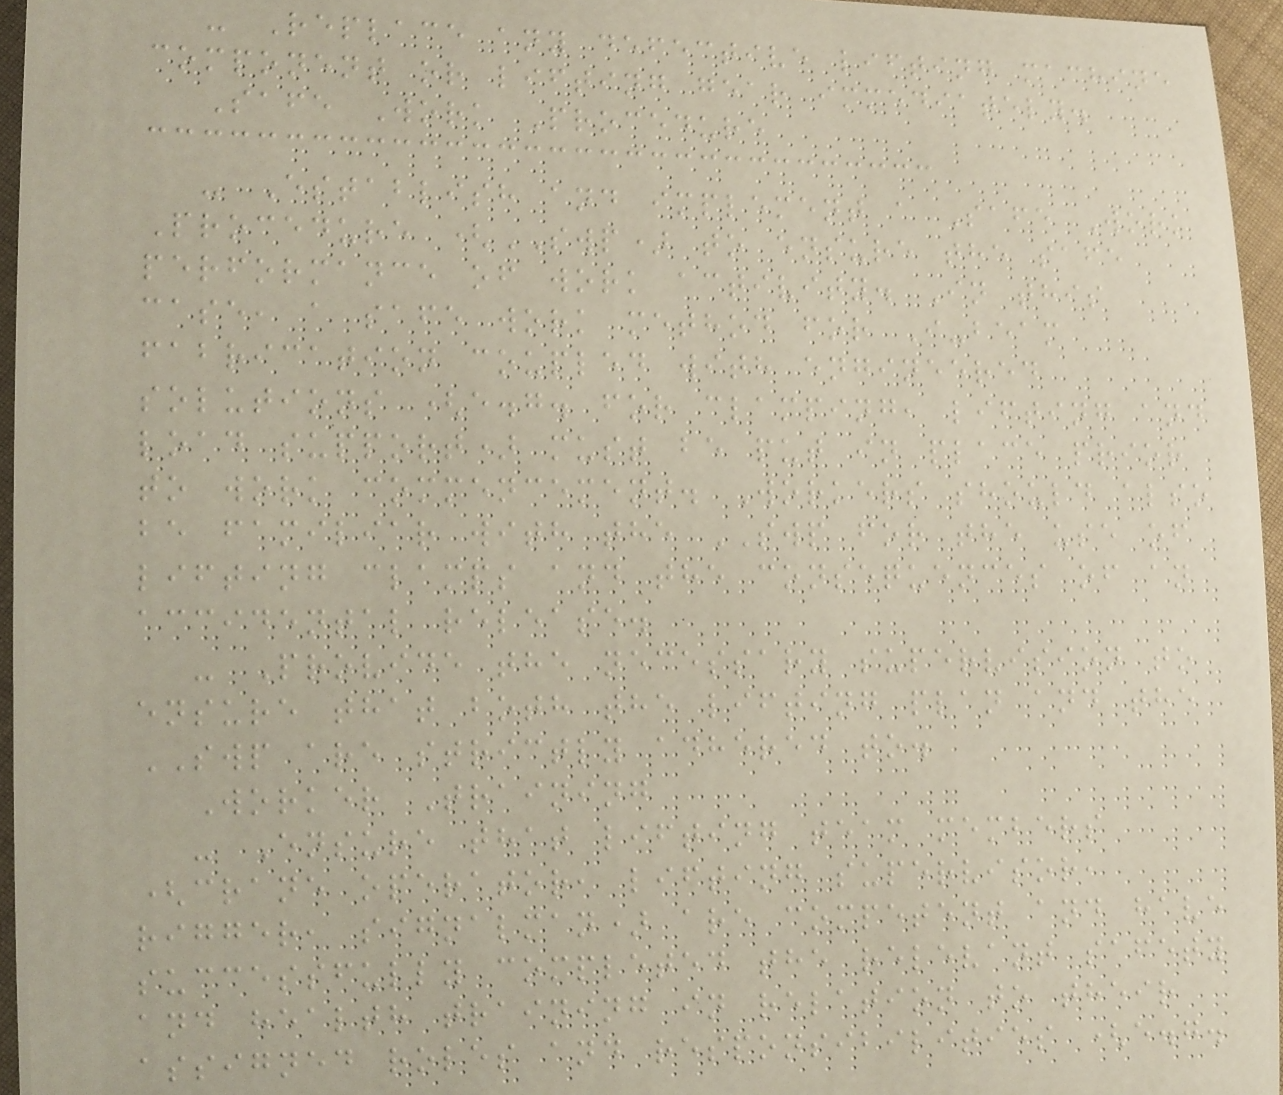- Replace any defective lifting machine
component or lifting gear immediately.
Safe Work Procedure
- Establish and implement a Safe Work
Procedure (SWP) to ensure the safe
performance of work activity. In this
case, a safe work method for I-beam
fabrication coupled with engineered
solutions (e.g. for clamping, lifting and
load support) must be put in place prior
to work commencement. Workers should also
be familiar with the SWP for the use of
lifting clamps and the consequences of an
accidental release.
- Provide the necessary supervision to
ensure that both the lifting plan and the
SWP are strictly adhered to.
Worker Training
- Ensure that lifting team members
(crane operator, lifting supervisor,
rigger, signalman) are competent and have
successfully completed the relevant safety
and health training in relation to their
assigned roles and responsibilities (e.g.
